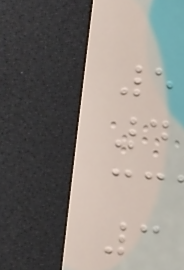5
4
3
